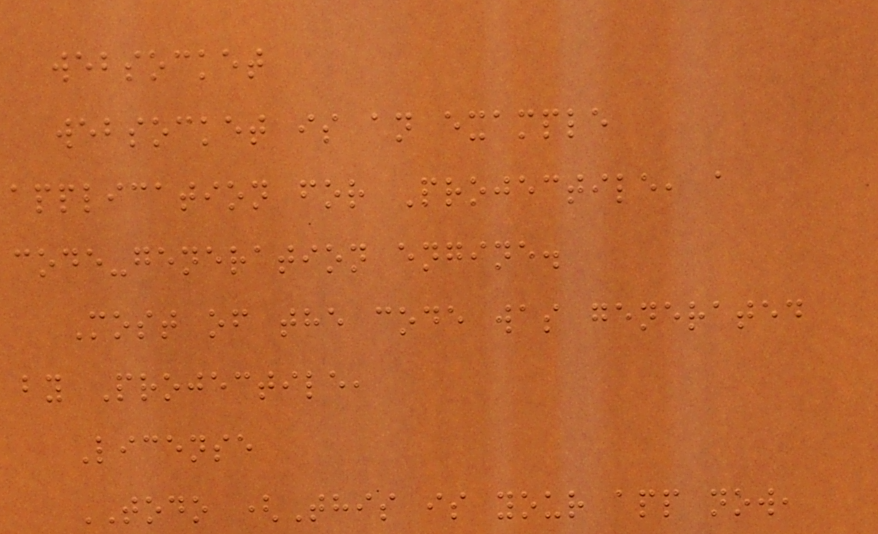websocket
websocket is an example
application for Projectile, a
code-generation engine.
Most of the code was generated
by Projectile,
License
TODO (This is your app now,
